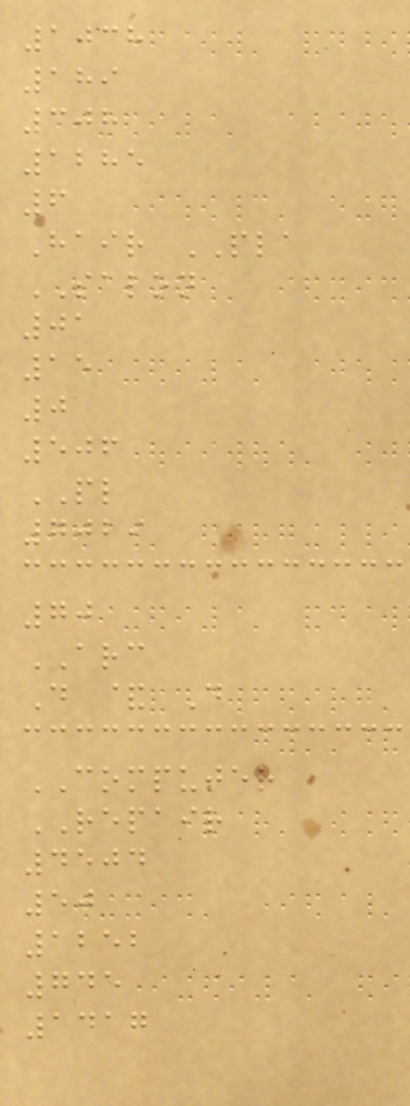1038
189
308
1285
6
Hair PLA
SALON
01
15
0
506
PL
7029
70
ARC
D & D
COMPUTER
REPAIR
4504
50
1252
745
1417
